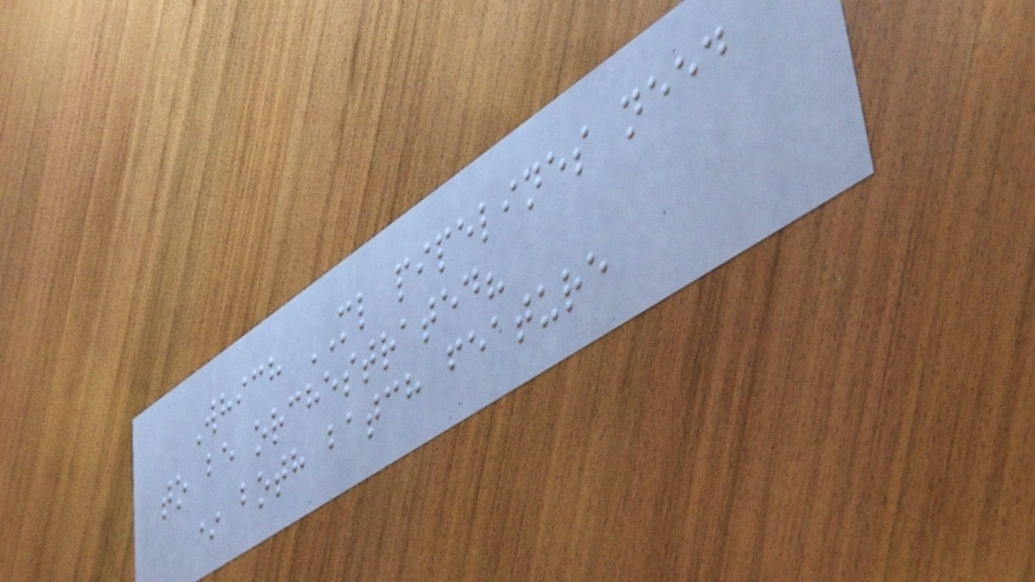Which ML pipelines need
to be orchestrated?
* both batch feature
